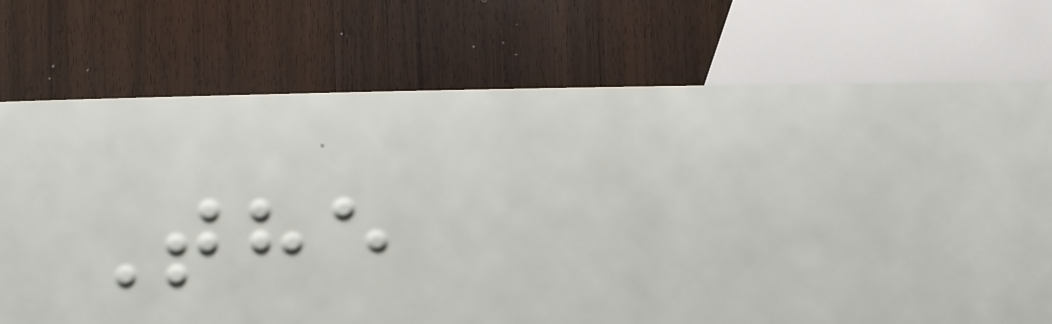The
